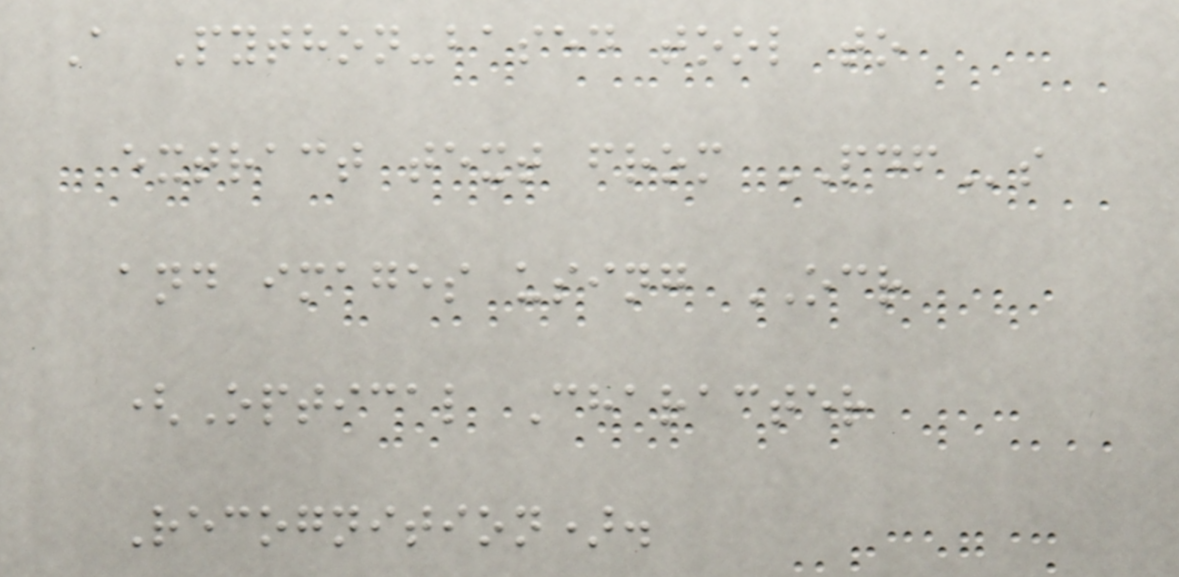A Python-based tool to
extract text from PDFs
and images using OCR
(Optical Character
Recognition).
